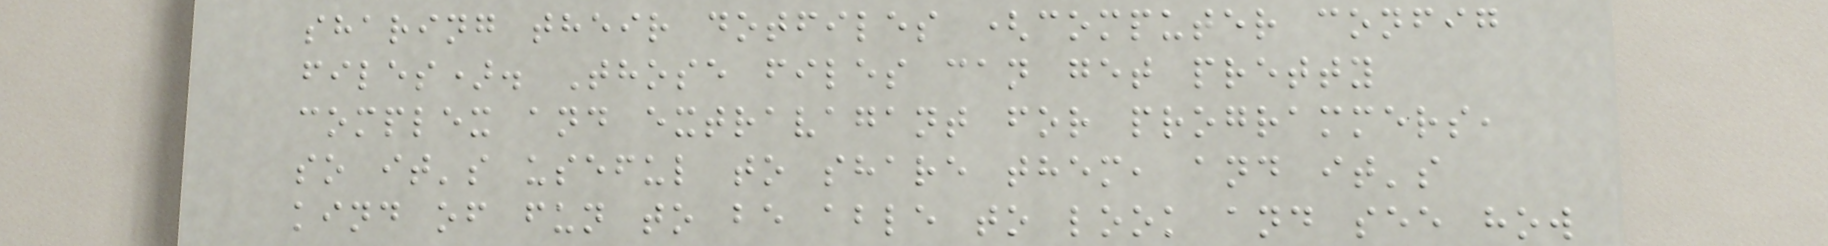sharing their dotfiles (computer config
files). Those files can get pretty
complex and extravagant for programmers,
so it's useful to share them, and it's
kind of fun to be able to look and see how
